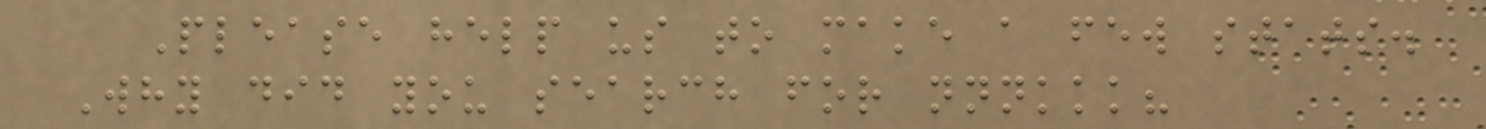Please help us to make a few stats.
Why did you search for nnnkkk?
